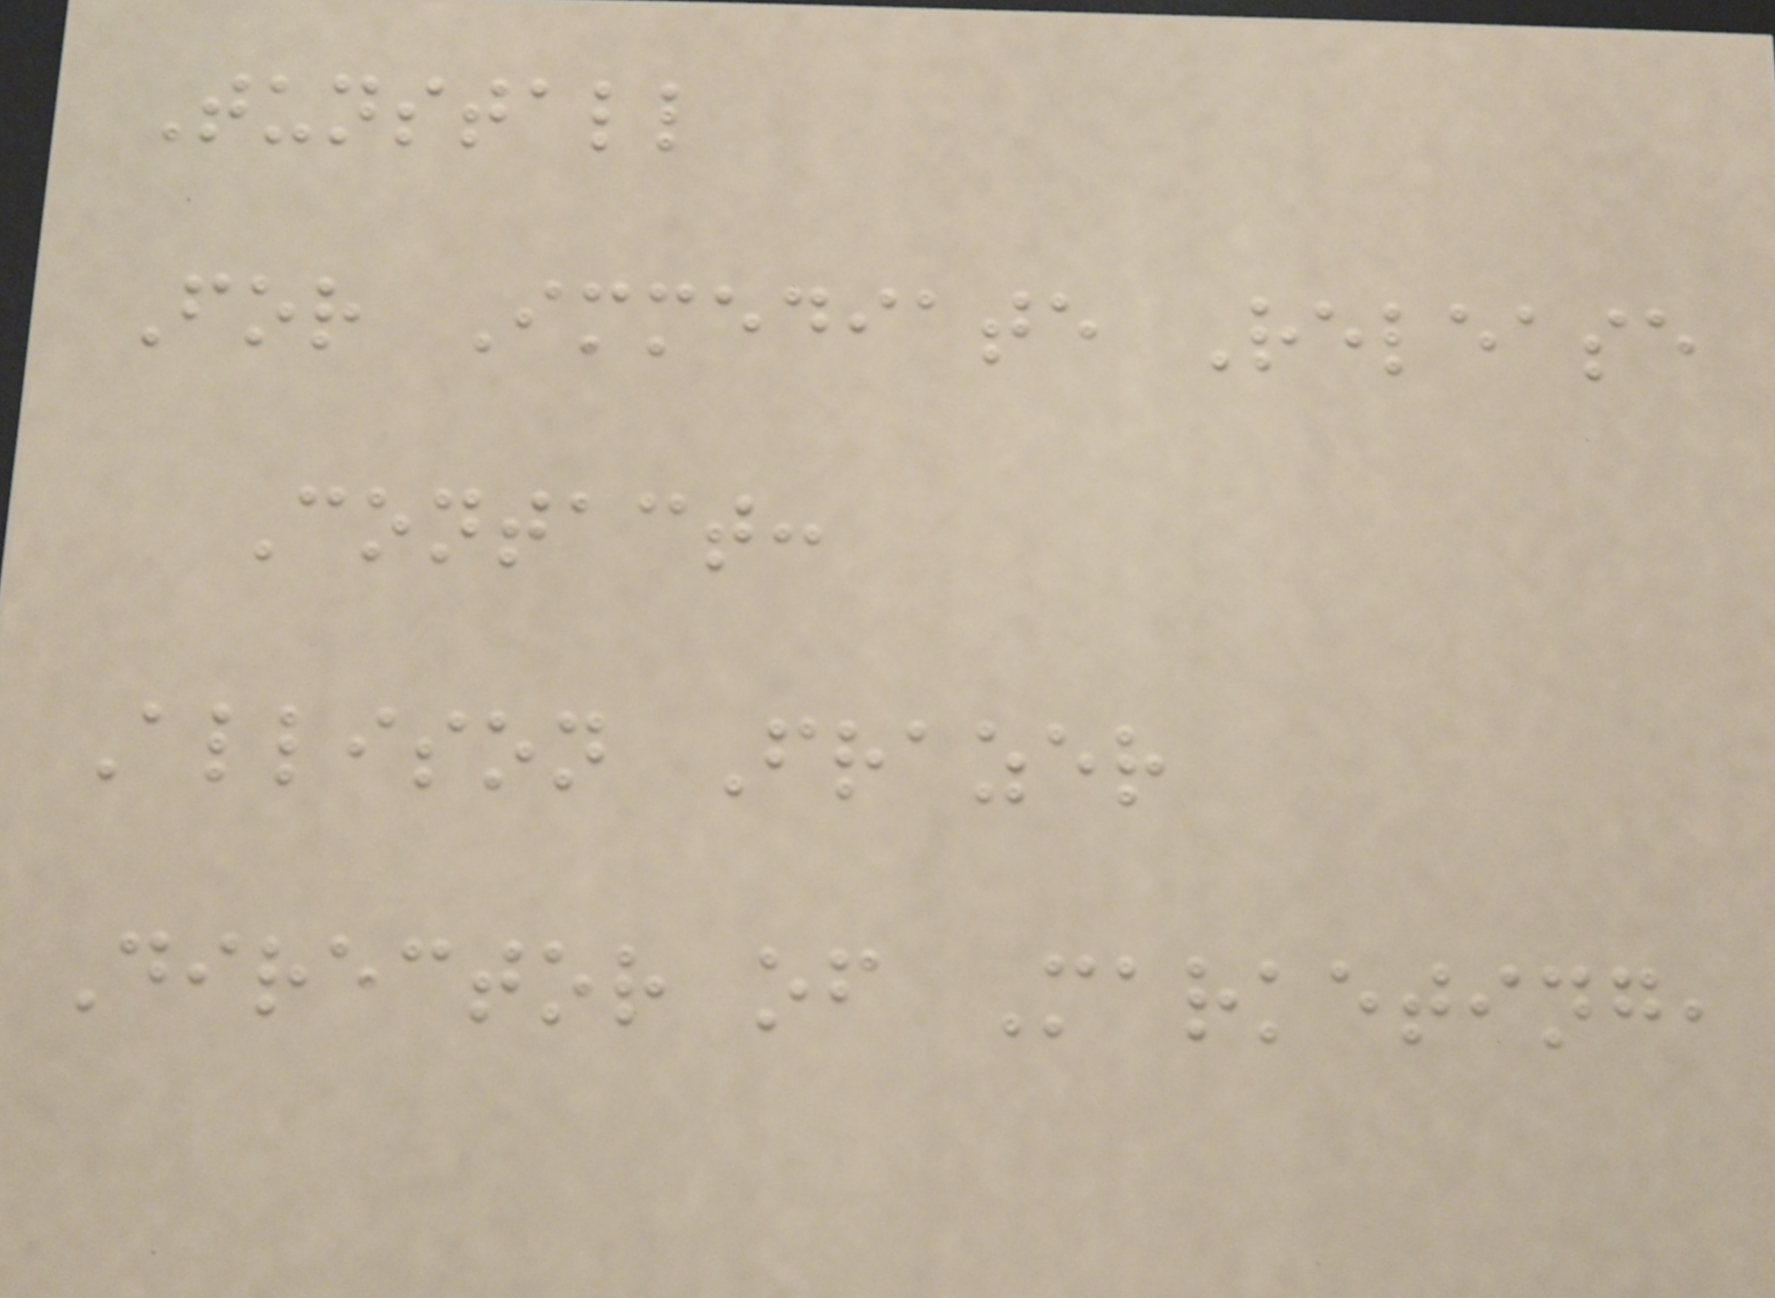Tunstall
For Immediate Release
Contact:
Allison Frazer
Director of Marketing,
